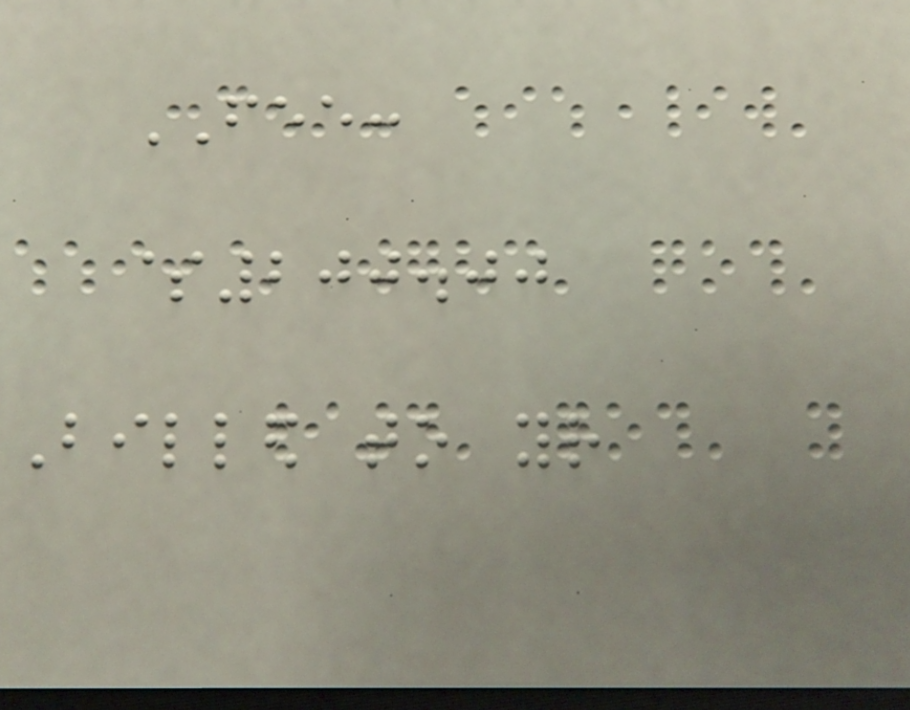FEE:
$200.00
Billed to your
